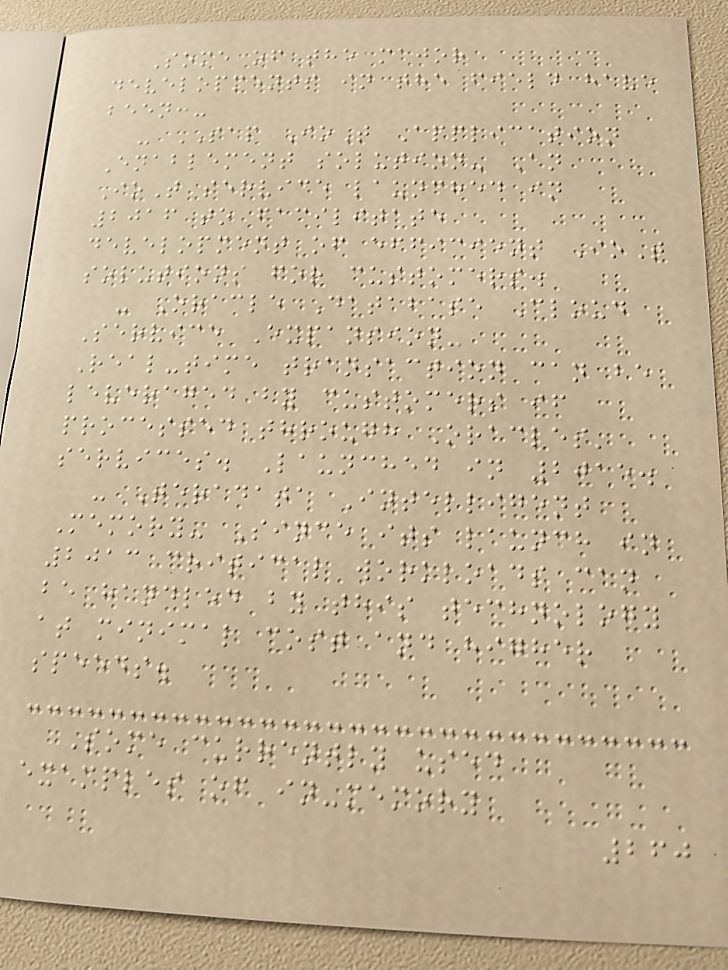Some of the major
developments in the field have
been:-
- SAP IoT Application
Enablement solution- An
IoT service launched in
2016 to facilitate
development of efficient IoT
solutions for customers.
- Oracle Database Cloud
Service Expansion-
Real-time transaction can be
leveraged by customers if
processed through Oracles'
services. Launched in 2015.
- Teradata Intelligent
Memory- Since its launch in
2013 critical workloads can
be handled by this technology
at minimal cost and higher
speeds.
Some currently used
examples of in-memory
260
